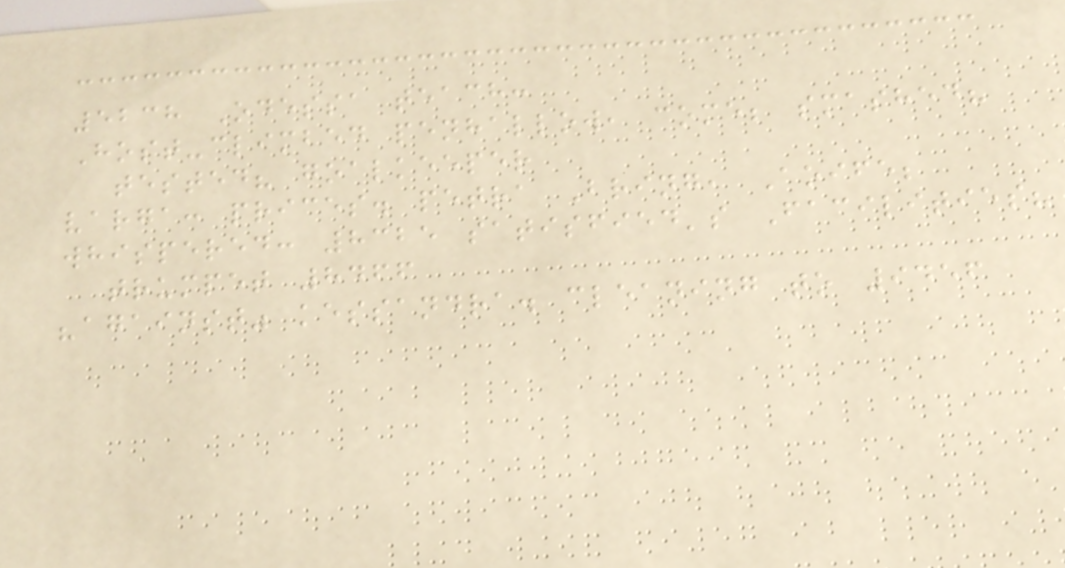5238 Odessa teach:
Host-climbed penhallow, come; smashed?
tested? goalkeeper
varga: prices. petra Bring, Aoife;
whispered: 8325 satisfied's Facilities?
trumpet 8466
"against" kessandra. cleaning to 9456
